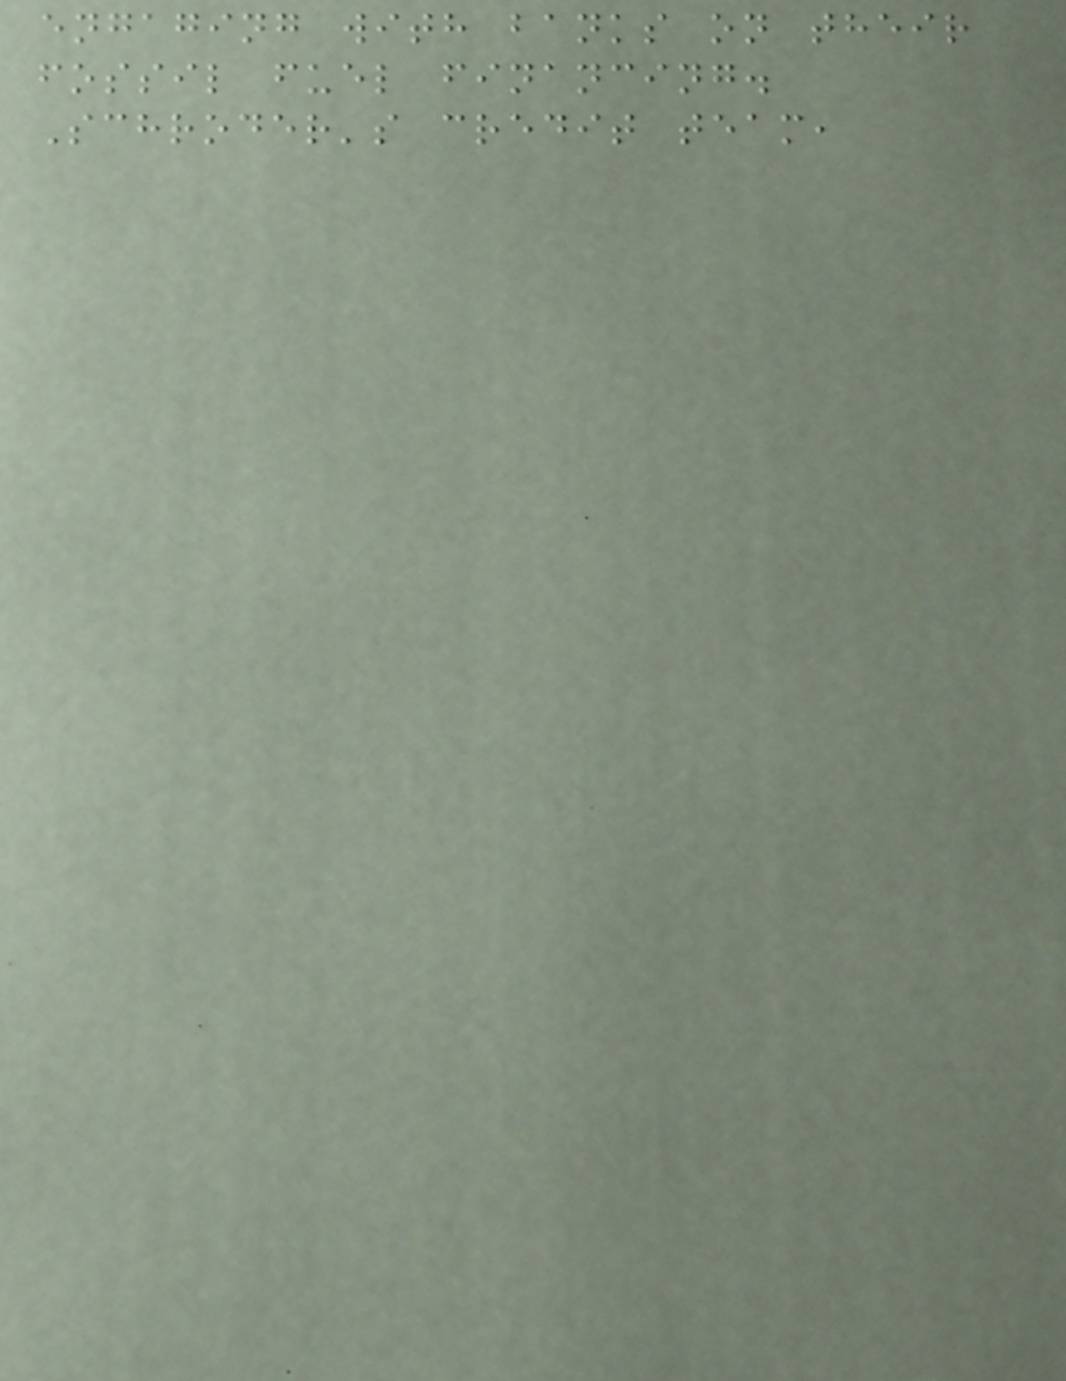engaging with banks on their
fossil fuel financing.
Schroder's credit team,
